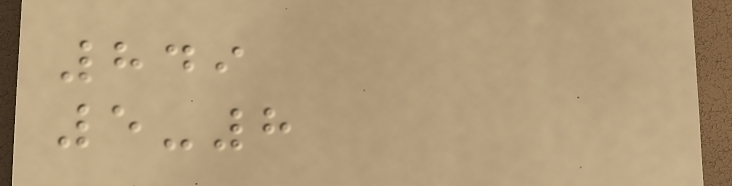849
5-8
